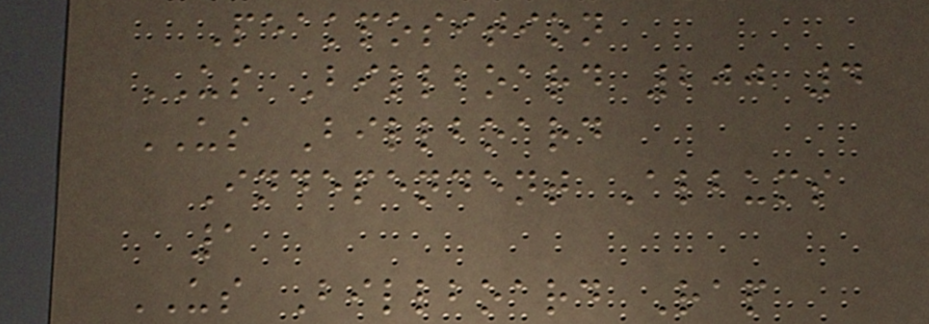Peakposition
US Billboard 200 4
US Billboard
Independent Albums
1
US Billboard Rap
